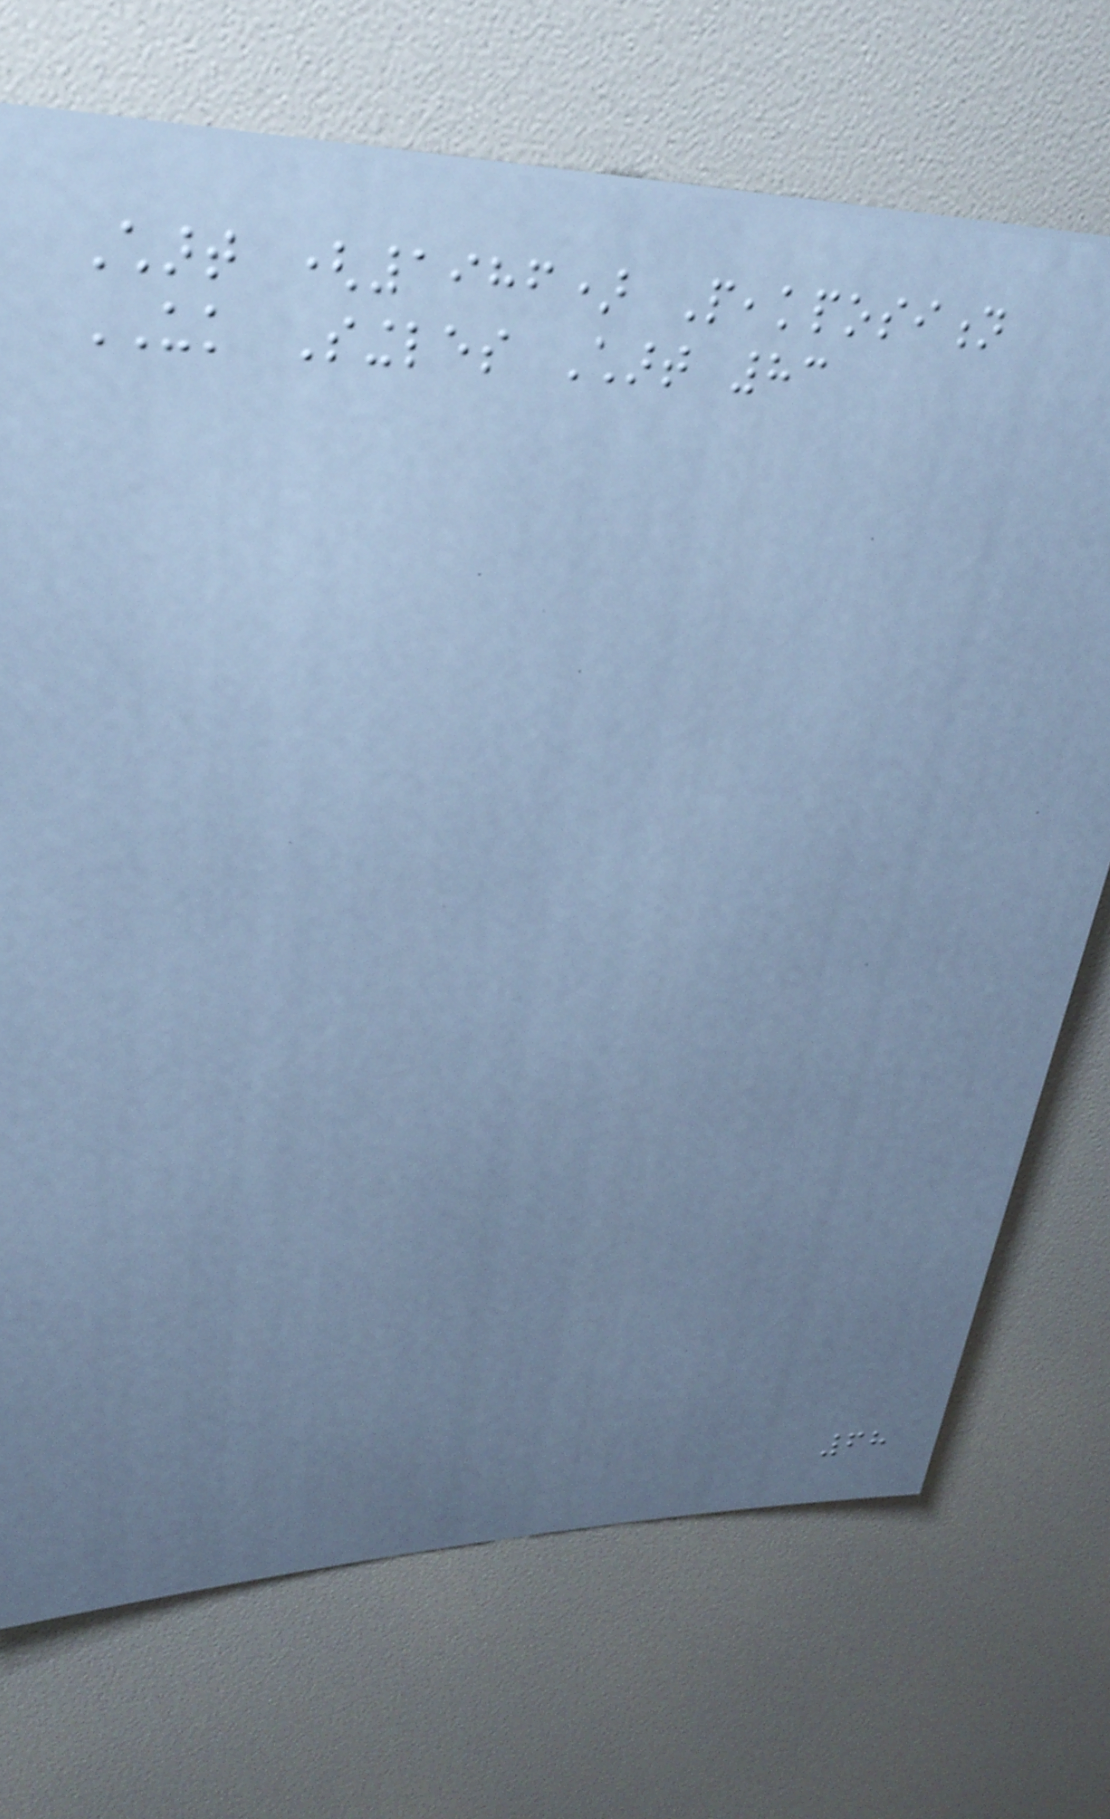Chart (1986) Peakposition
UK Singles Chart 83
68
